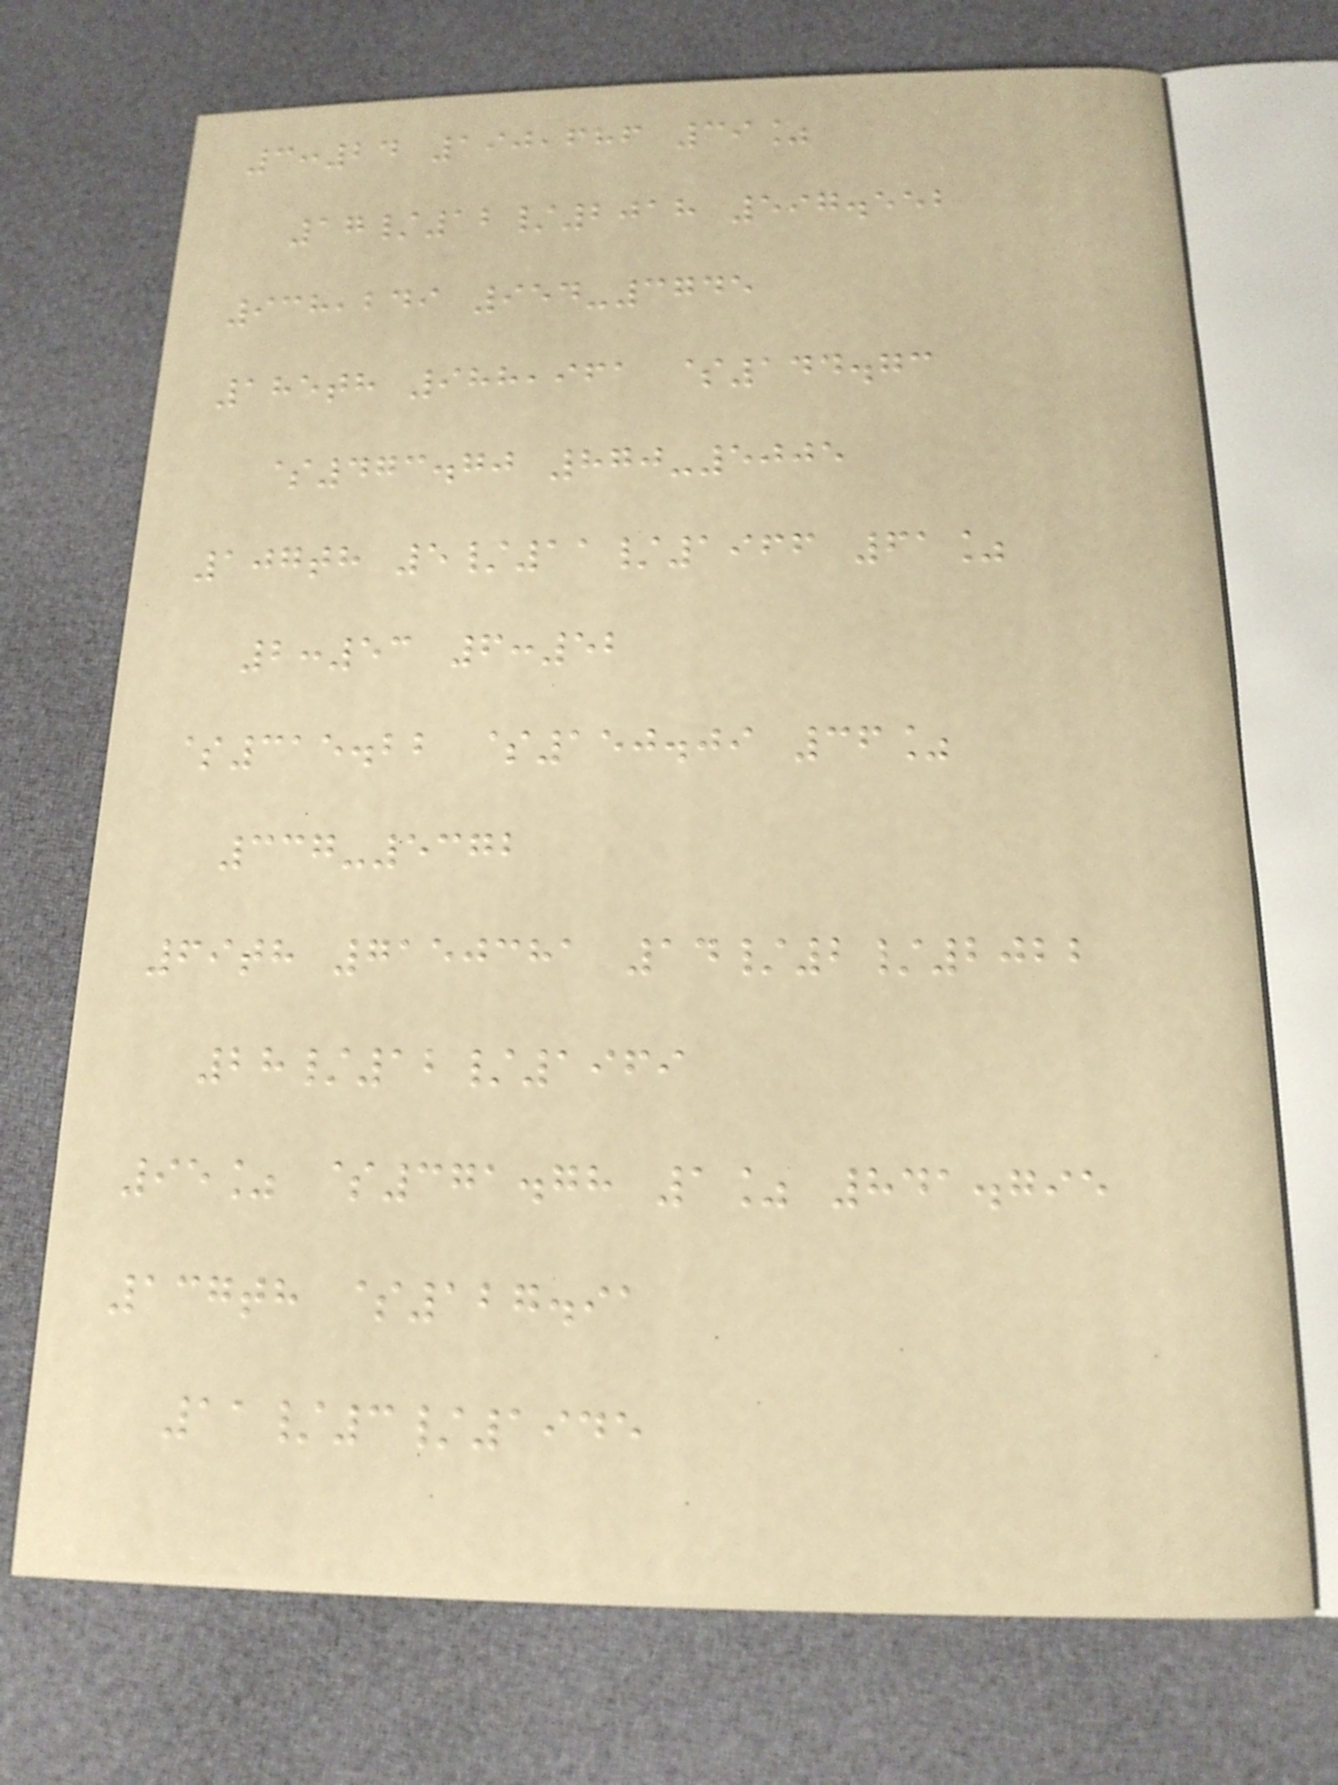3:24 190,686 39%
17/12/2018 597.552
938,249 954-3745
185th 988,961 $144.73
$473.70 870-5005
107th 5/11/1966 61%
2:53 6:52
$315.22 $150.09 36%
337-5372
69th 7150381 14/2/2022
28/12/1969
95% $371.78 1% 841.795
137th $127.91
11/3/1945
